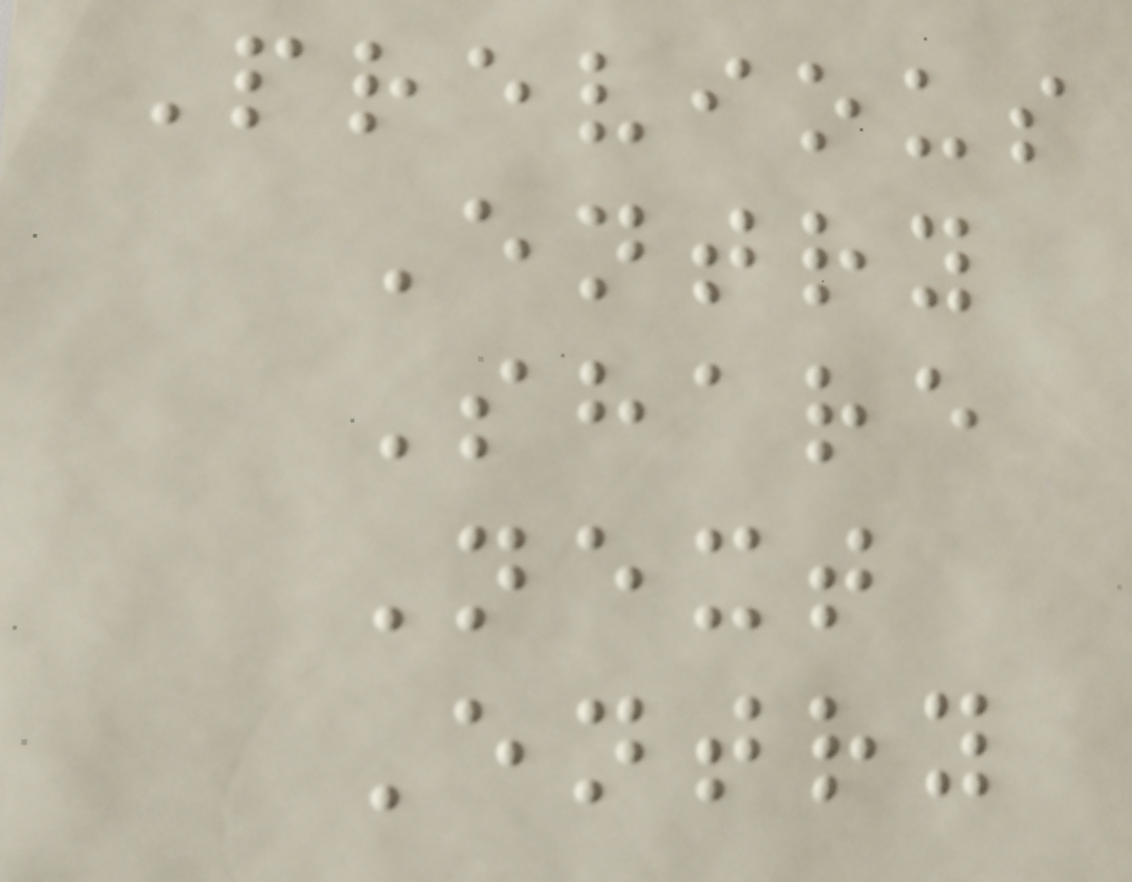Previous
Entry
Share
Next
Entry
